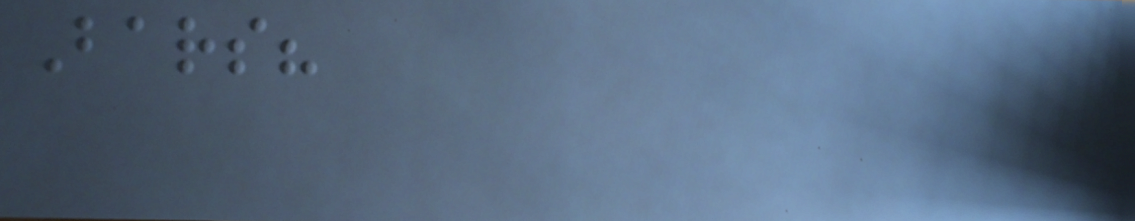Bars?
